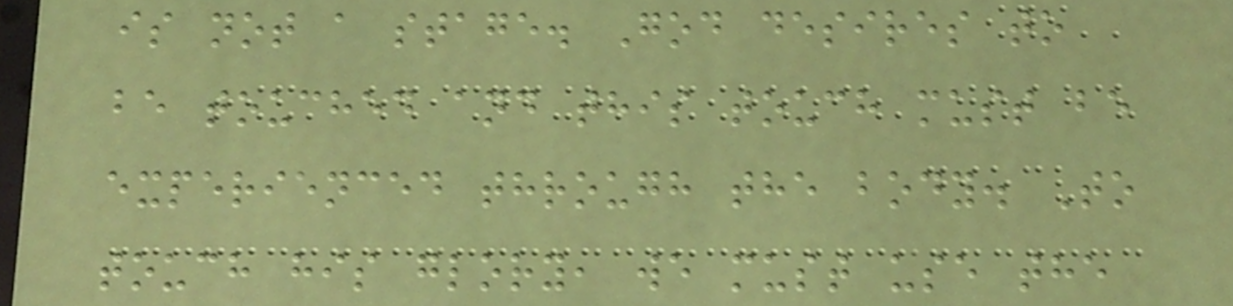is not a stage. God desires to
be touched and this touch must be
experienced through the body. To
touch his glory, we must use the
